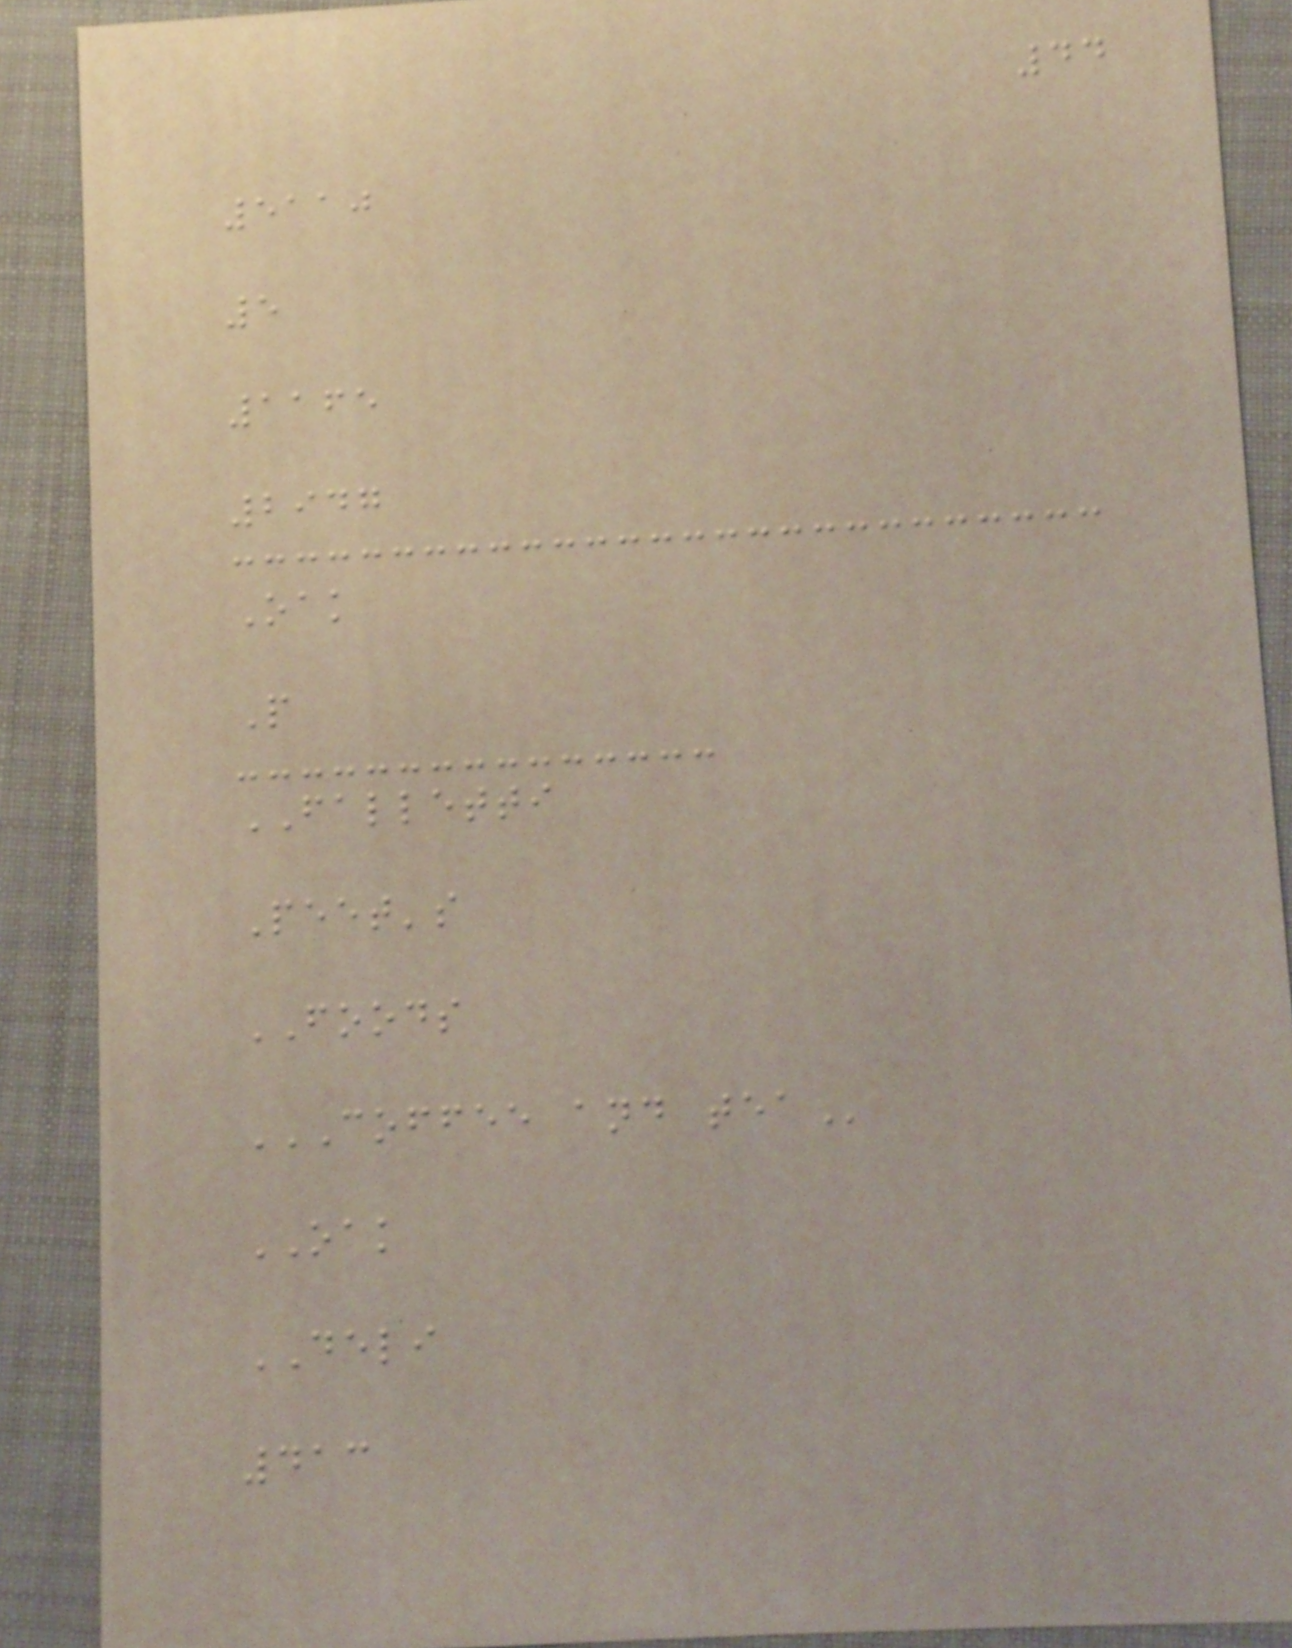44
5110
5
1165
2947
Oak
P
FALLETTI
Peet's
FOODS
COFFEE AND TEA
OAK
DELI
413
